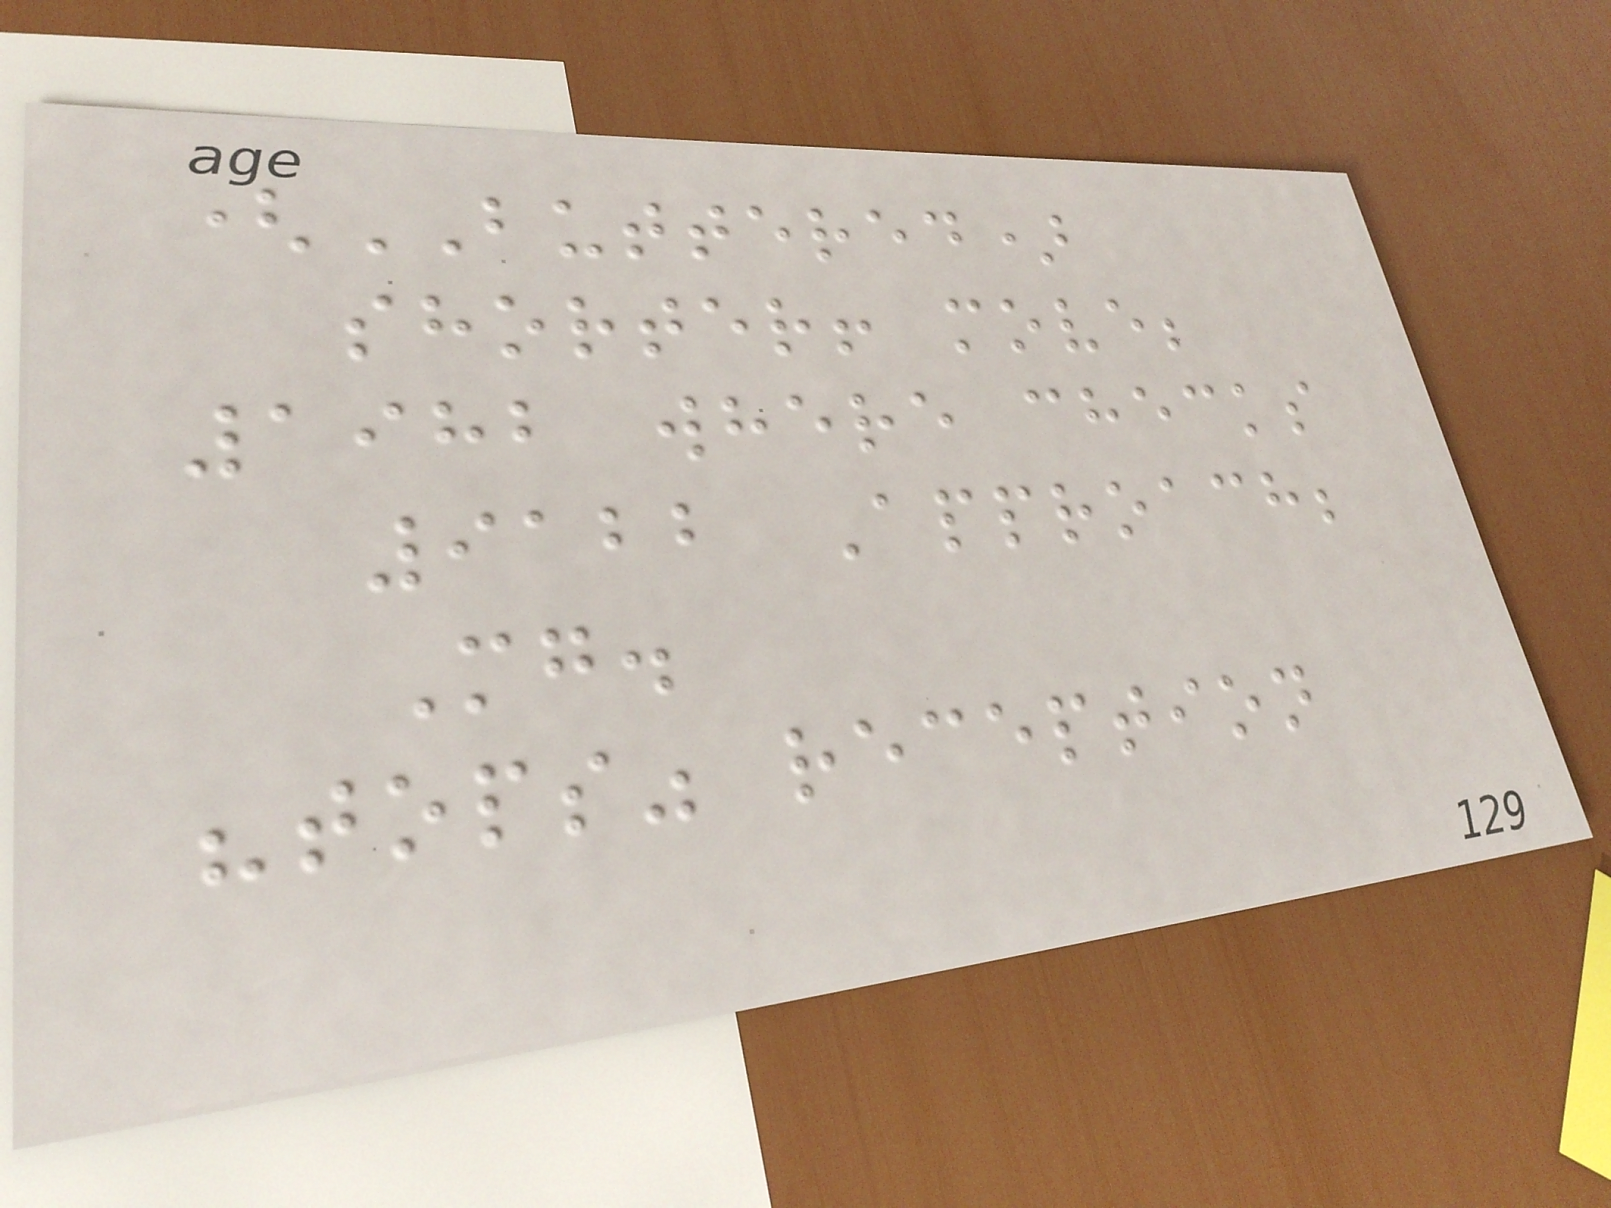(BUTTERED)
shorter! move;
1982 where checks
9122 Approach;
Mg.
"tops" reception
